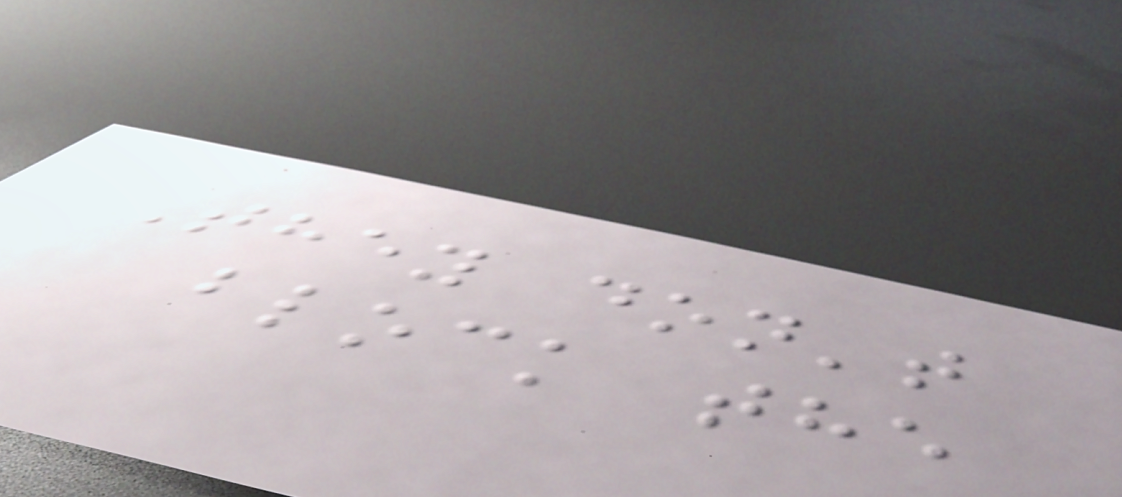They don't
block the
